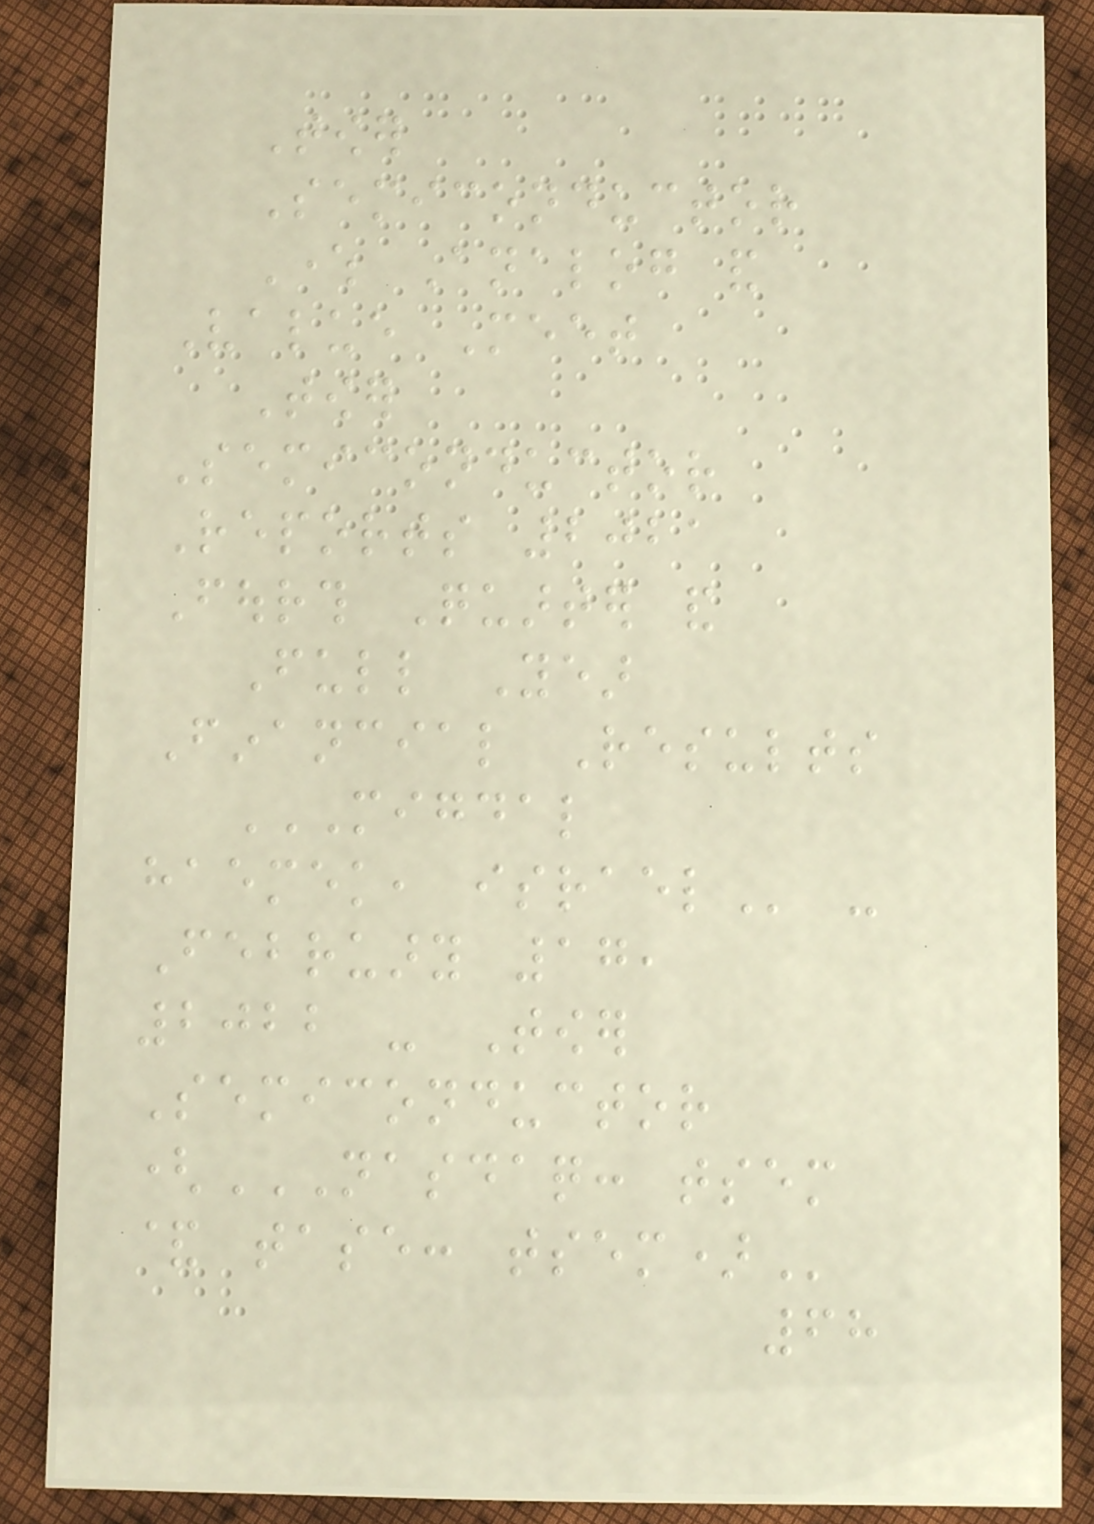Tower
Semiconductor
Where Analog and
Value Meet
Tower
Semiconductor
Reports 2021
Fourth Quarter and
Full Year
Financial Results
MIGDAL
HAEMEK, ISRAEL -
February 17,
2022 - Tower
Semiconductor
(NASDAQ: TSEM
& TASE: TSEM)
68
